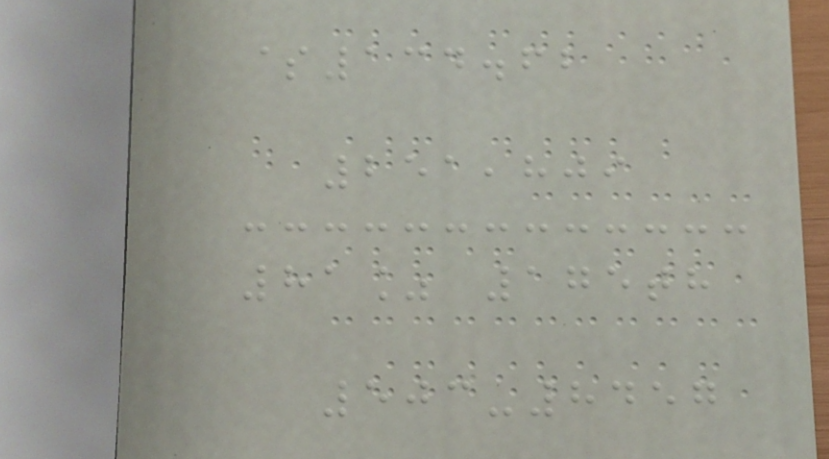$134.62
251,809
81% 175th
503-8457
